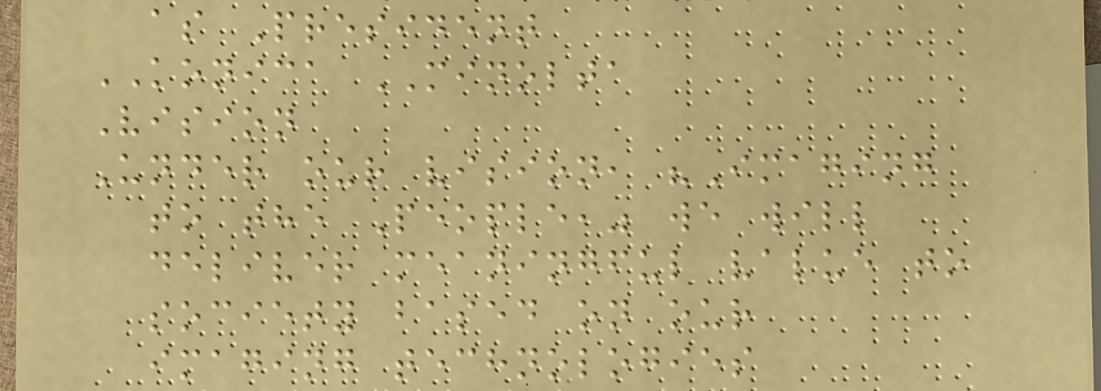as President
KONICA MINOLTA
Vision
Under our vision, "Imaging
to the People," we will
deliver meaningful value to
society based on our
imaging technologies
